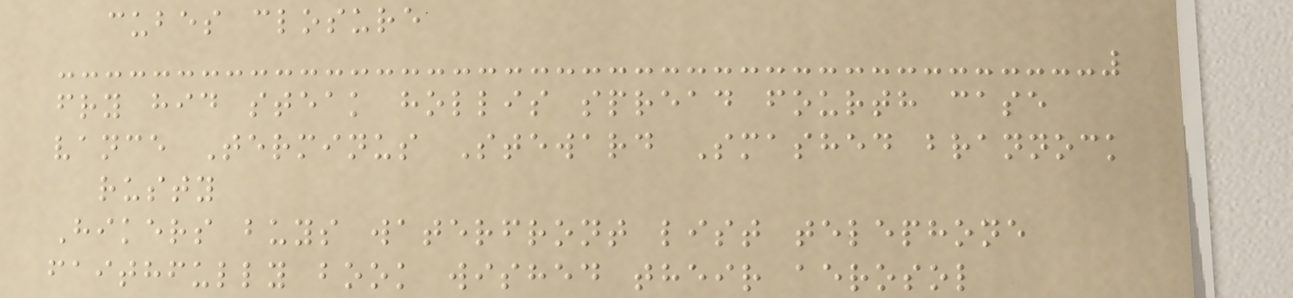cubes closure
fry hid steak hollis spread fourth case
vance Terminus Steward Smashed brannock
rusty
Hikers buys waterfront list telephone
faithfully book wished their aerosol
